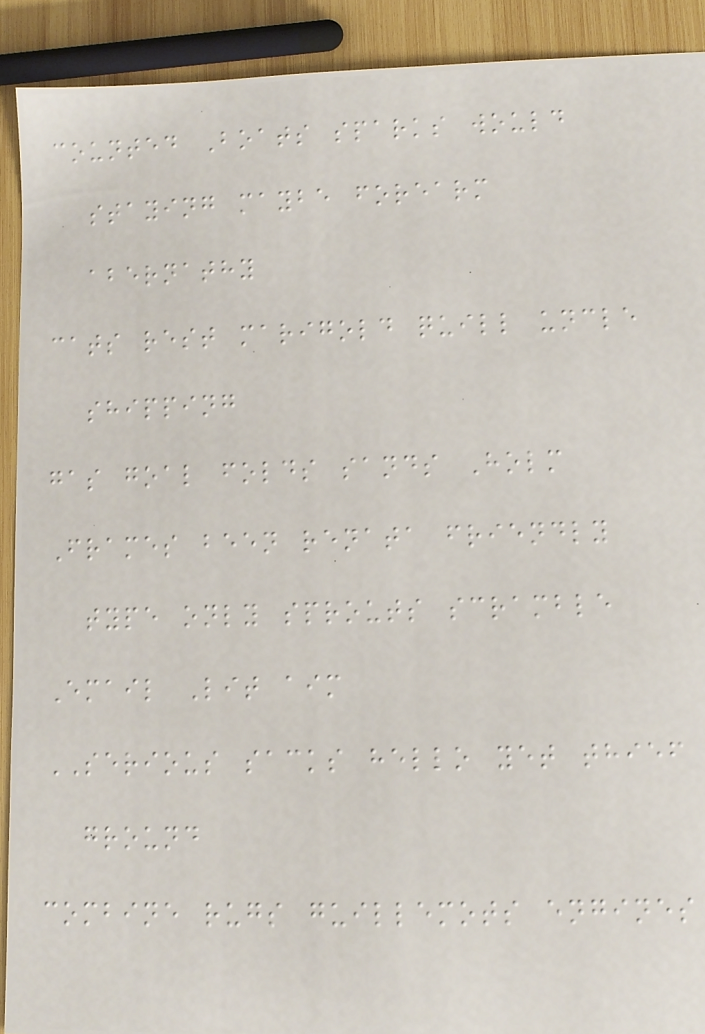counted Boats sparks would
staying maybe forearm
abernathy
cats rest marigold quill uncle
shipping
gas goal folds sands Holm
Frames been renata friendly
type only sprouts scramble
Email Lit aim
SERIOUS sacks hello yet thief
ground
combine rugs guillemots engines
